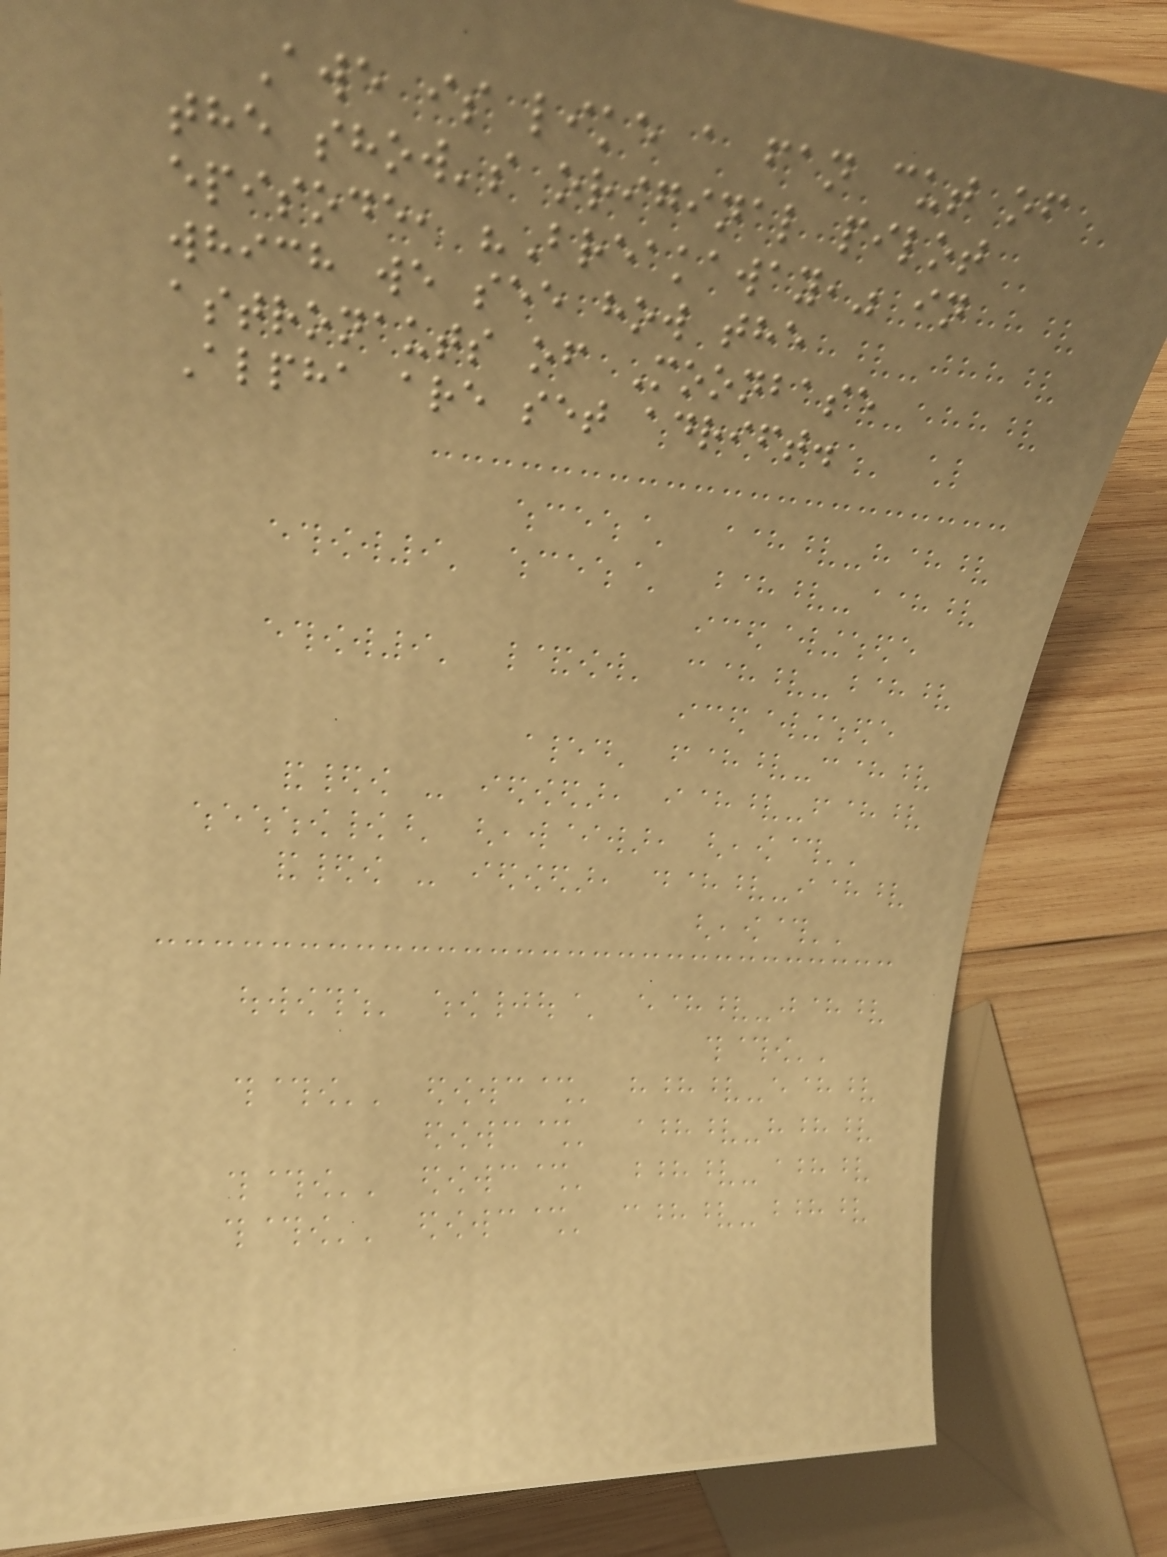Awe is like a fan cut of
the show's original pilot
episode, "Breakaway," in
which we see how the
astronauts of Moonbase
Alpha are set adrift.
